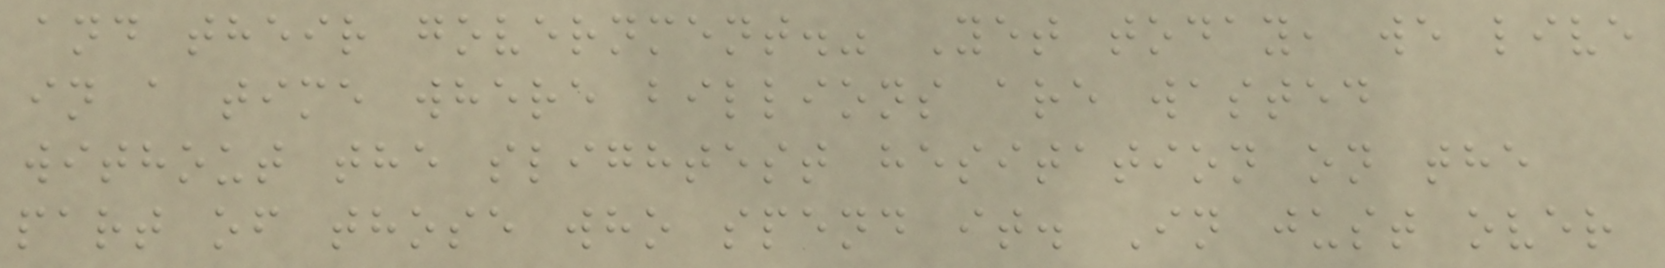and their government." Yet today, we live
in a time where billions are wasted
without the slightest hesitation on the
part of those who spend it. In just over
